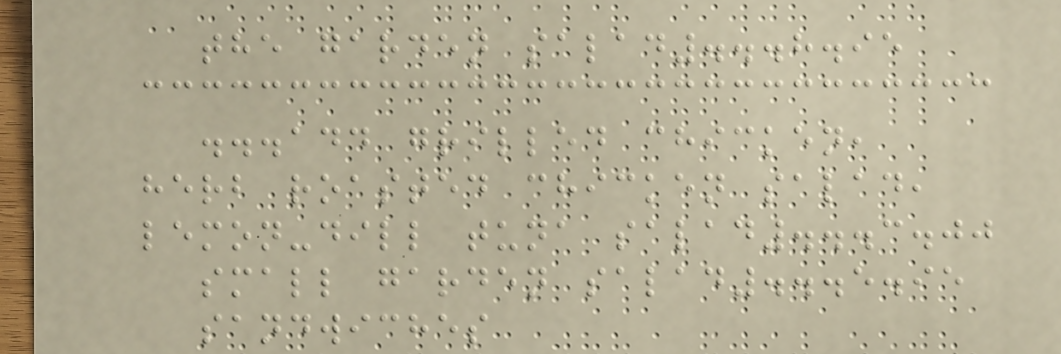the garden salad...8.95
...add grilled chicken,
herb roasted chicken salad,
lemon-dill tuna salad...3.00
small garden salad...5.95
sandwiches
